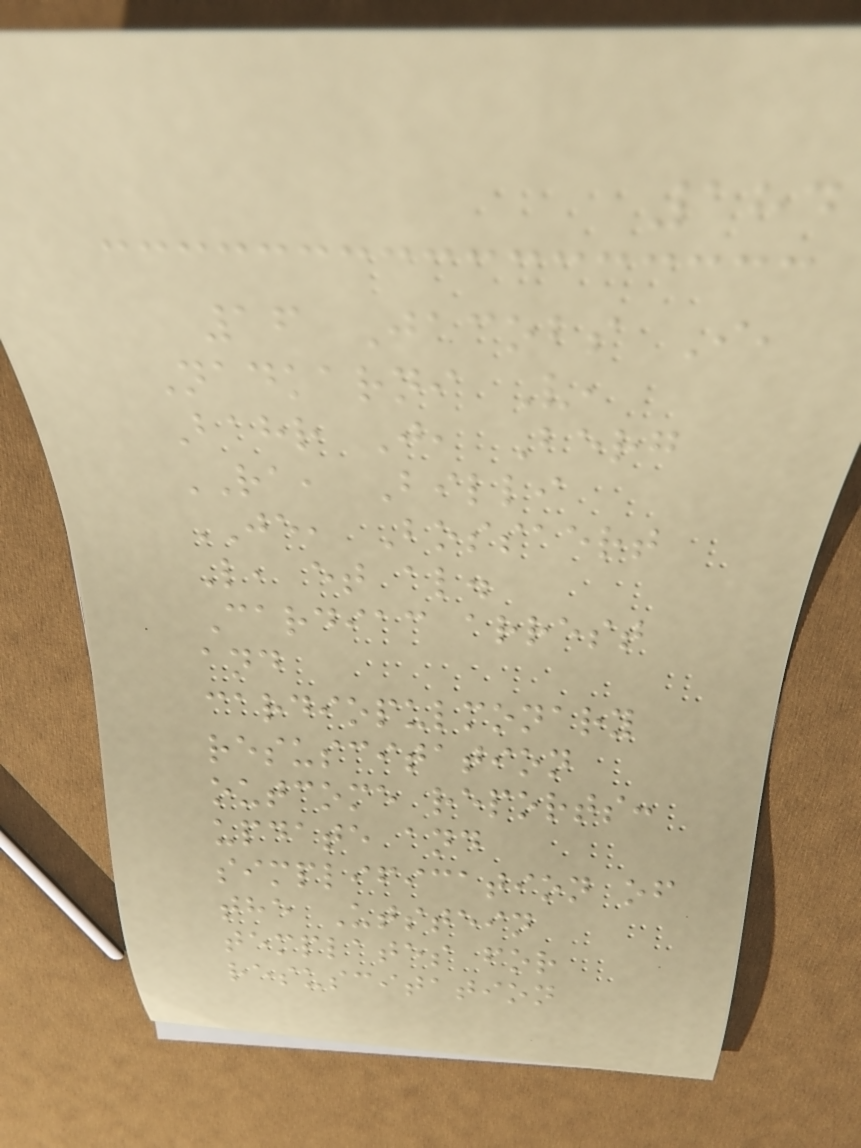184
16 Jacobs I,
Nadkarni V,
Bahr J, Berg
RA, Billi
JE, Bossaert
L, et al.
Cardiac arrest
and
cardiopulmonary
resuscitation
outcome reports:
update and
simplification of
the Utstein
templates for
resuscitation
